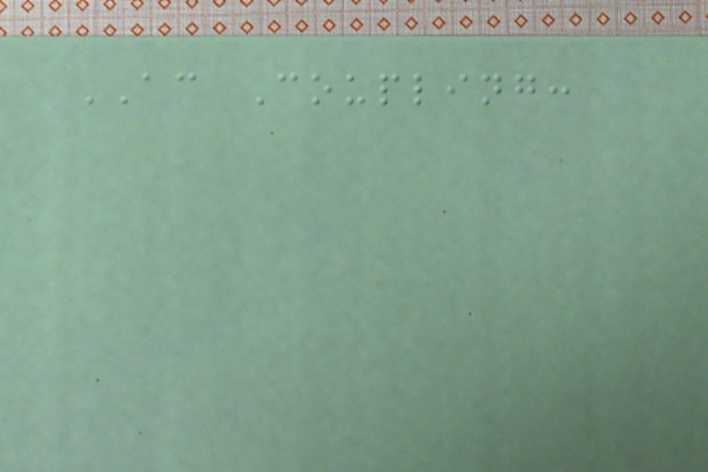AC Coupling:
